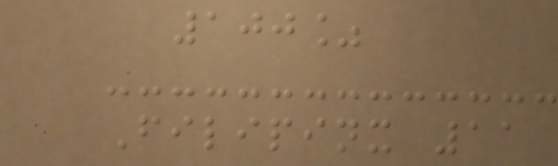100%
Filipinx 11
